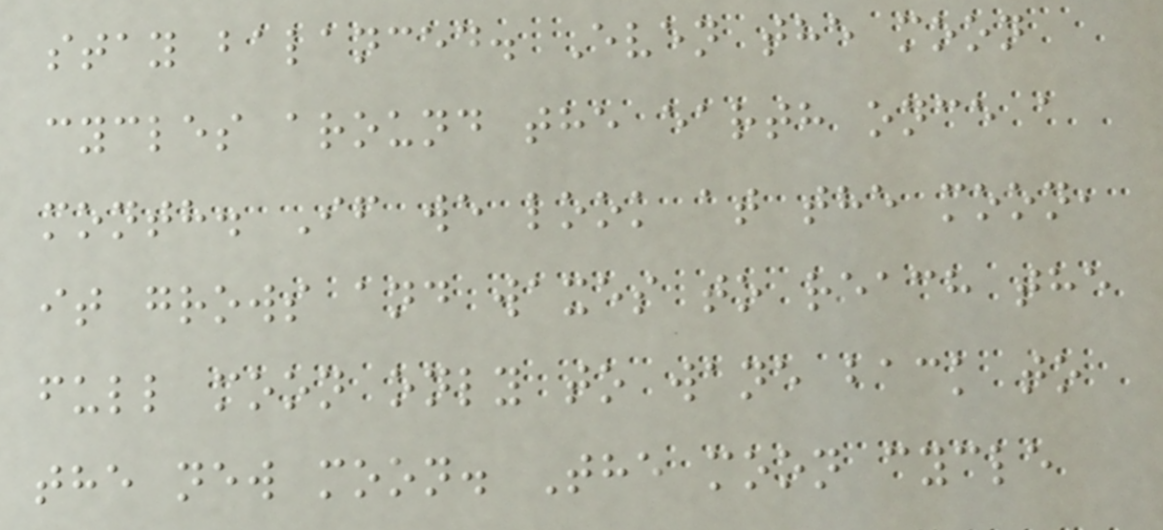stay balanced. Even the moon
cycles around the earth once a
month. If we look at the moon,
it grows and waxes to reach the
full moon only to wane back to
the new moon. The moon cycle
